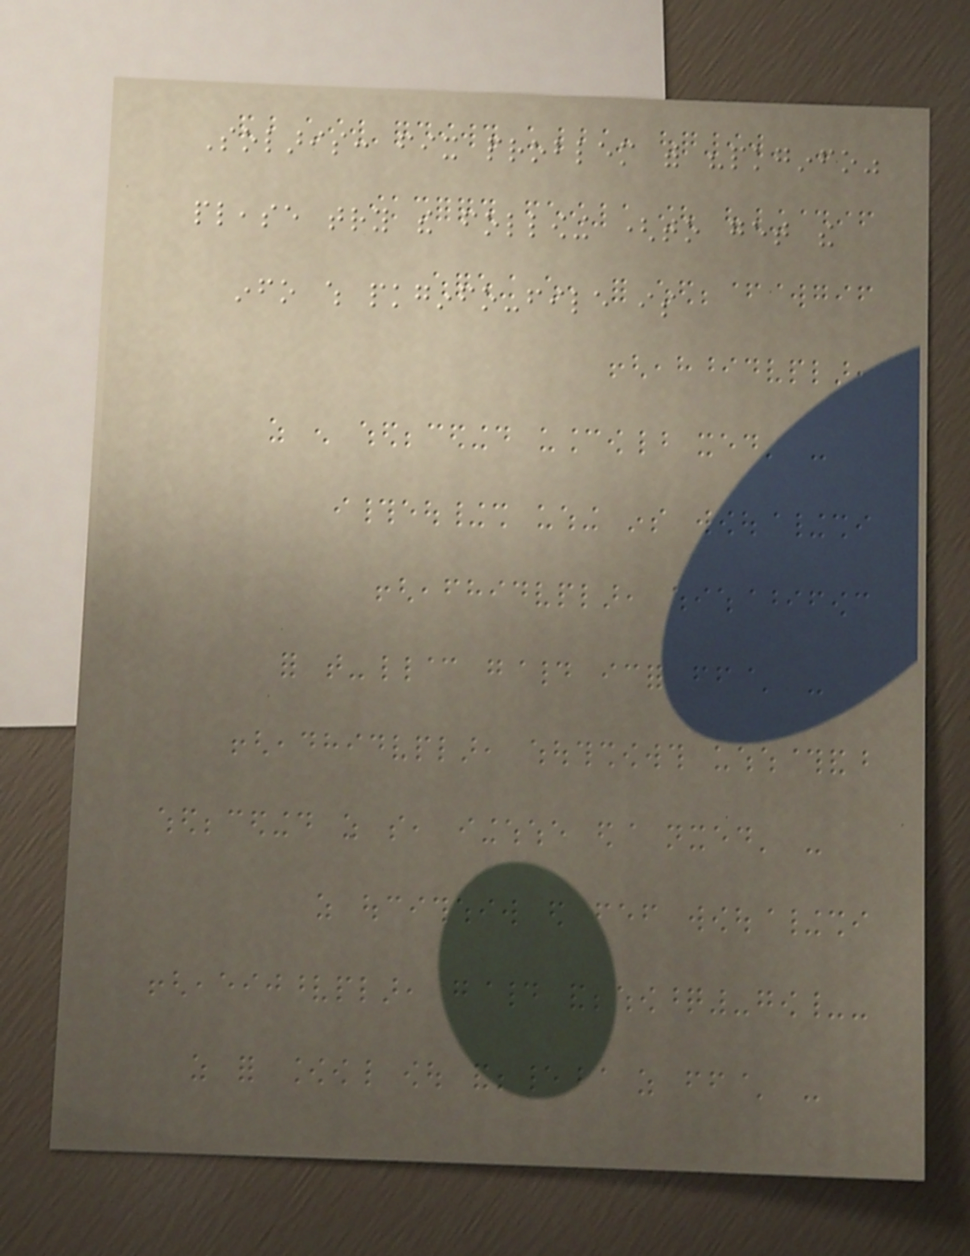Solaris: fix problem with "pkginfo"
please try the following (to get the
info which pkginfo-file is
